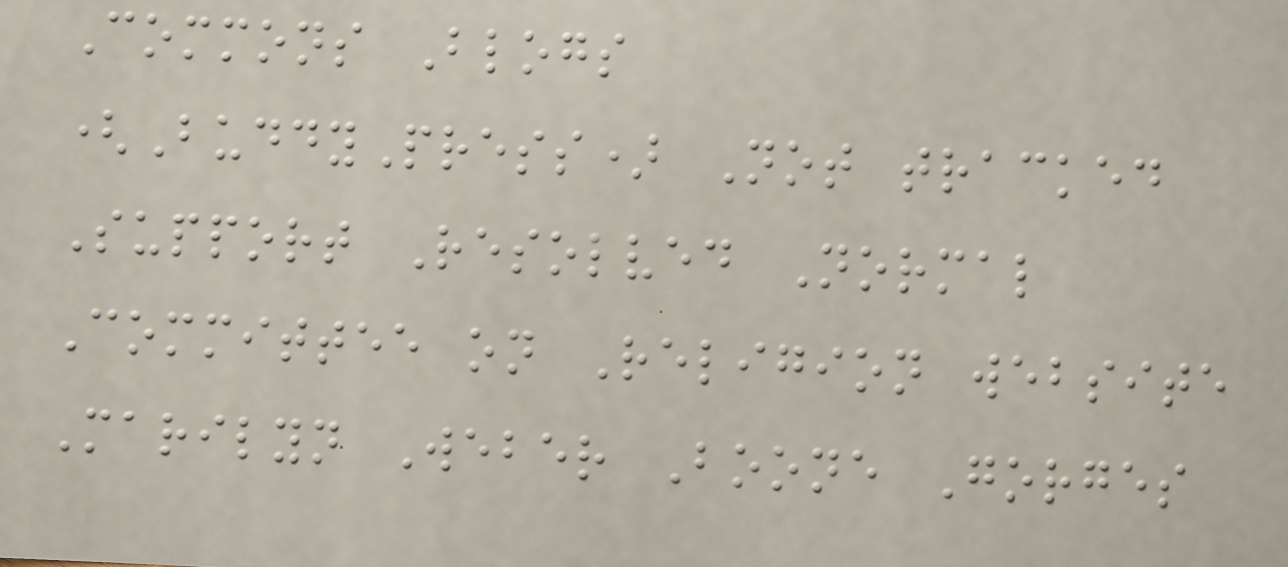Commons Blogs
(BuddyPress) Not tracked
Support Resolved Normal
Committee on Religion website
Marilyn Weber Boone Gorges
